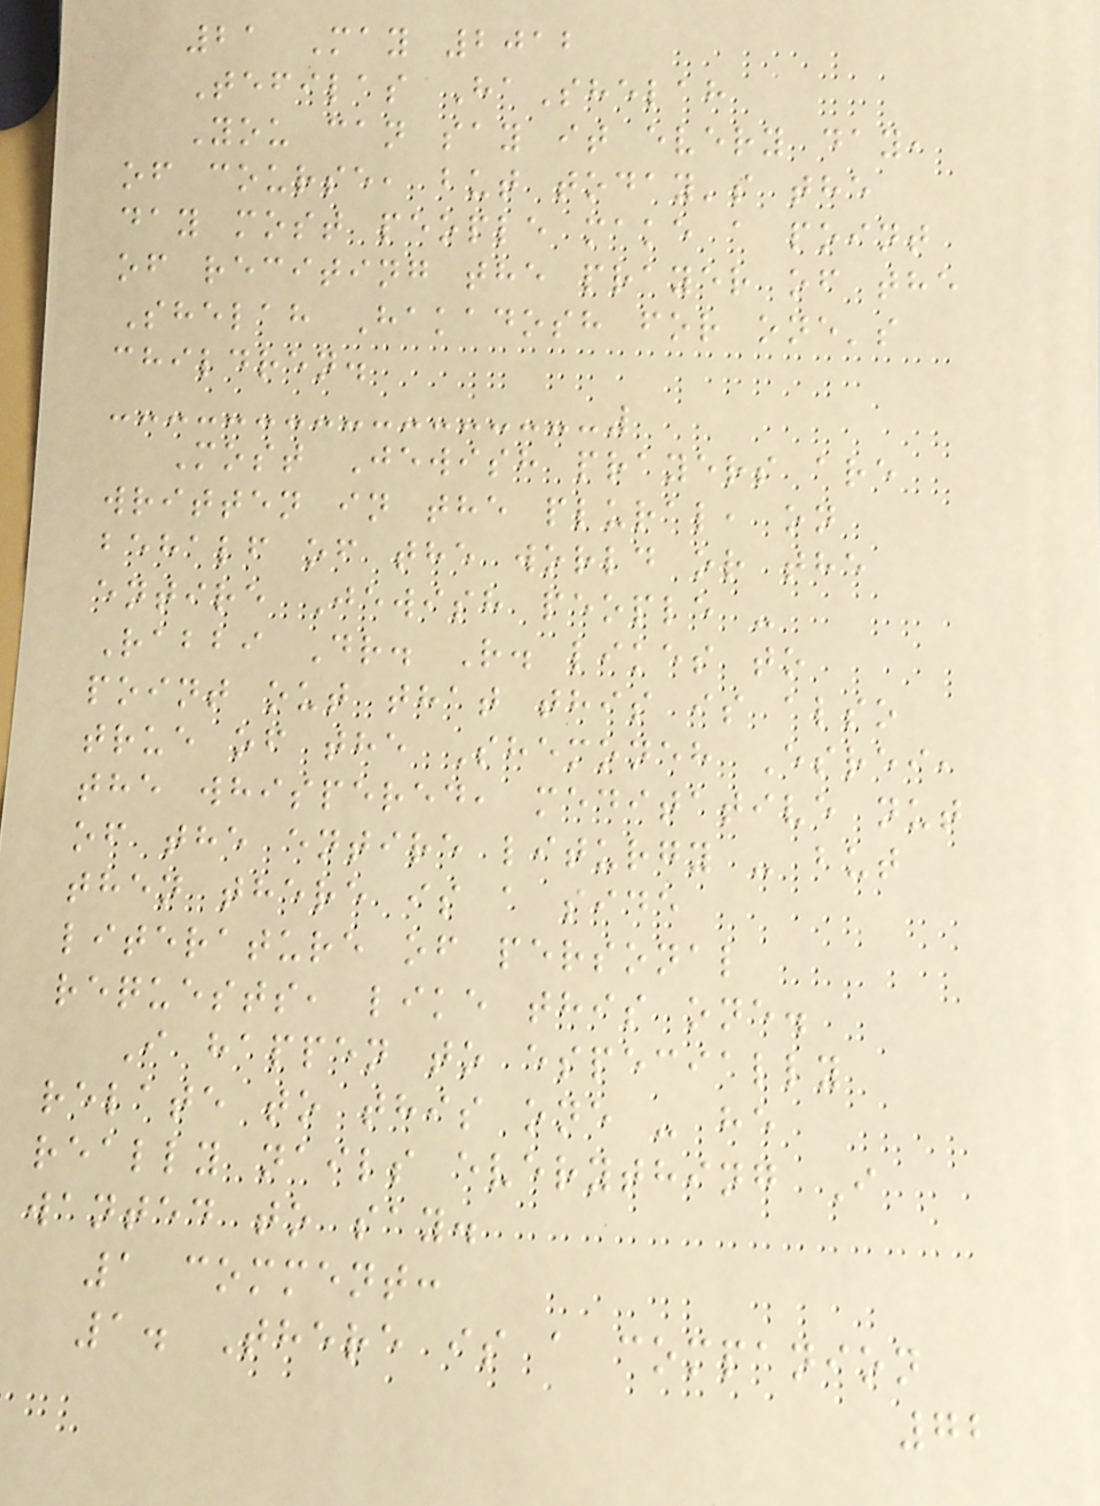21 May 2012
Tefilas HaShelah
You can say it every day,
of course, but today's the
day most people make a point
of reciting the prayer of the
Shelah Hakadosh for one's
children.
Most Jewish prayers are
written in the plural, on
behalf of the world or the
entire Jewish people -
Rabbi Dr. R. likes to
point out that this is also
true of the Shemoneh Esrei,
the whispered, meditative nut
of the entire liturgy - but
then there is a side
literature of personal
requests, like this one.
I happen to especially
relate to this one - he
really nails everything I
wanted to say.
1 comment:
1. There is a companion
72
